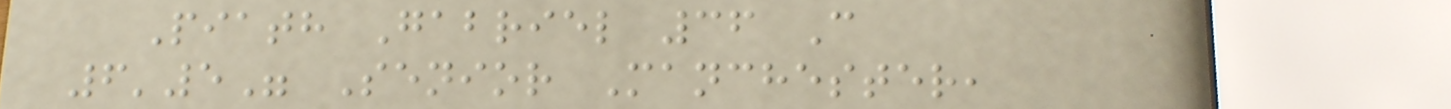Piath Gabriel 36 C
6'5" Senior Manchester,
